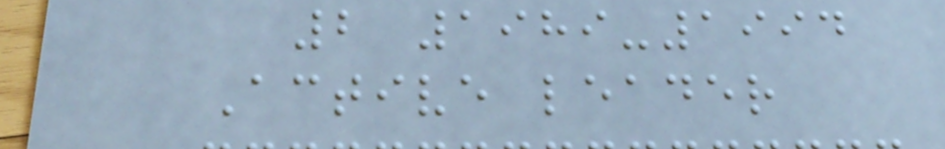2 1989-1994
Active leader
